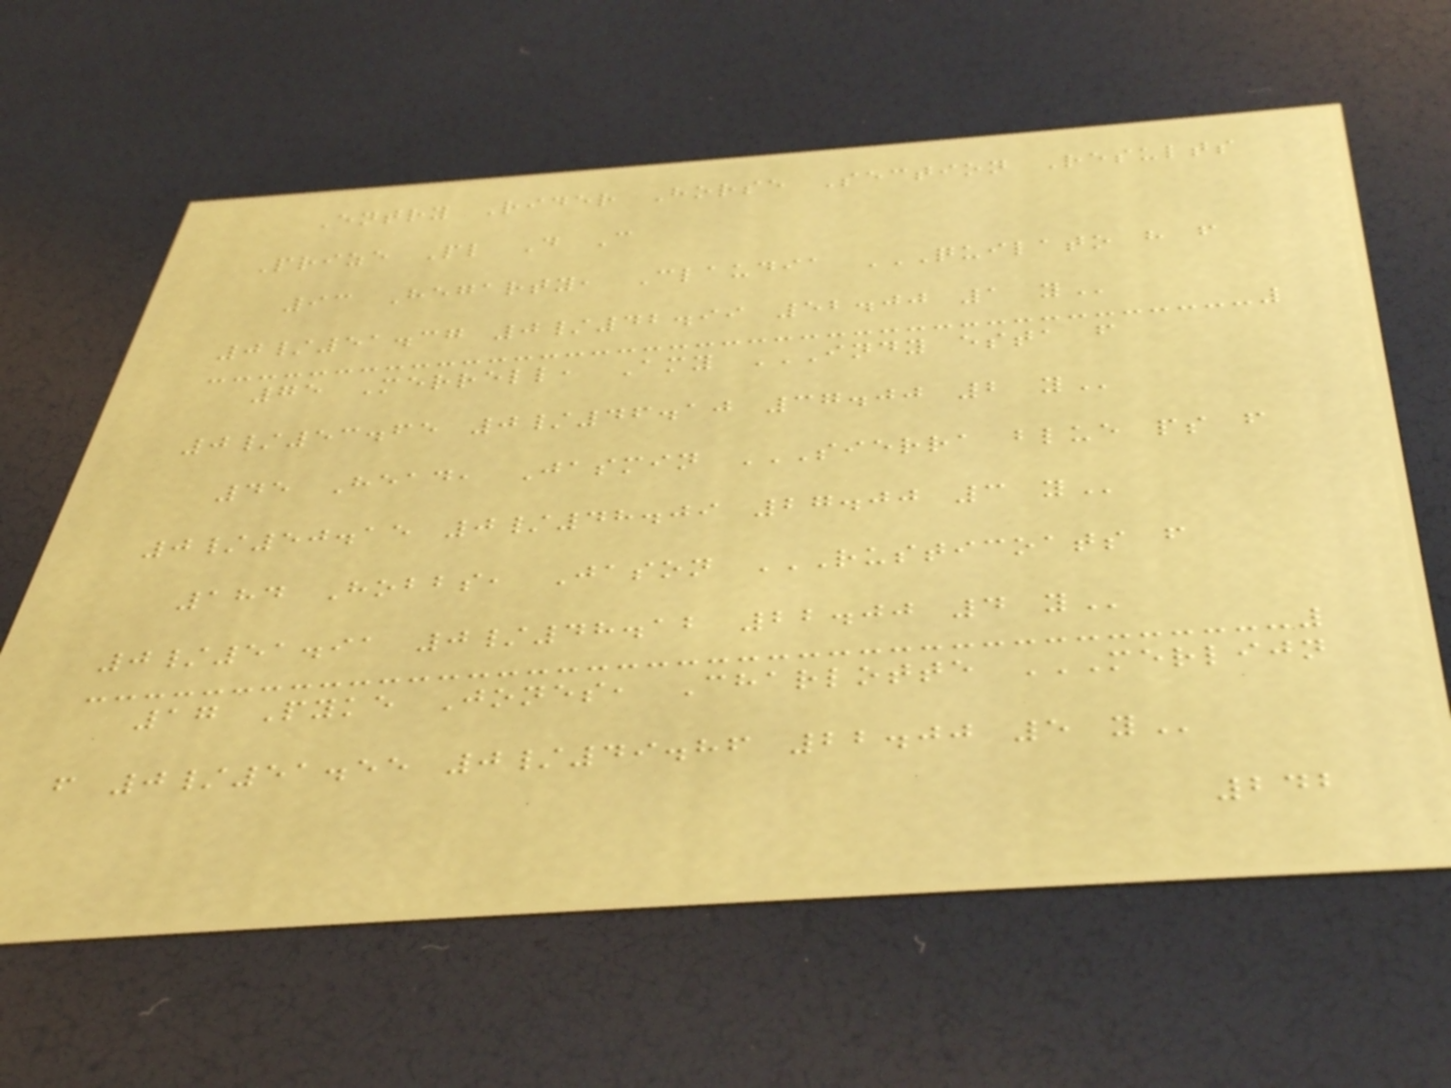Entry Rider Horse Section Results
Prize Pl D C
93 Hegarty, Claudia QUILATO H F
0/51.37 0/42.99 52.00 1 Y
75 Merrell, Amy INDY ESTA F
0/53.65 0/46.10 37.00 2 Y
45 Head, Jasmin SIERRA BLUE PS F
0/50.15 0/48.09 27.00 3 Y
184 Hobbs, Jason RUSTICOATS F
0/51.91 0/48.12 22.00 4 Y
17 Pyke Jones, Charlotte MERLIJN
F 0/51.55 0/49.86 22.00 5 Y
242
